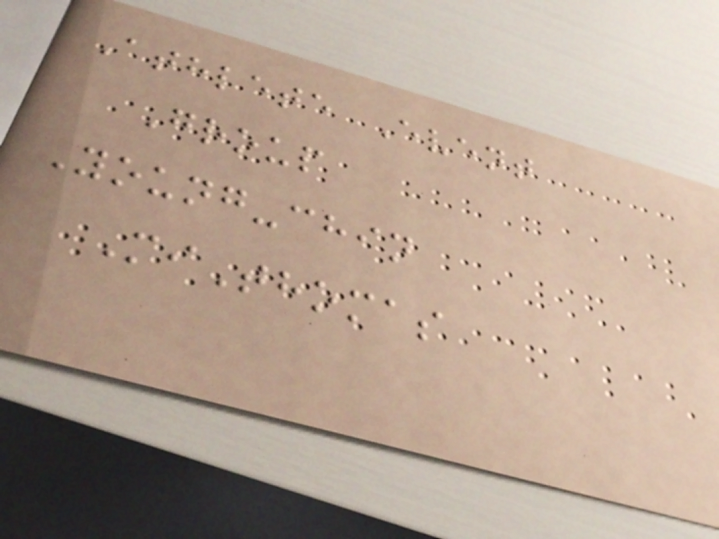Athlete Event
Group
Young-chin
MiThomas
